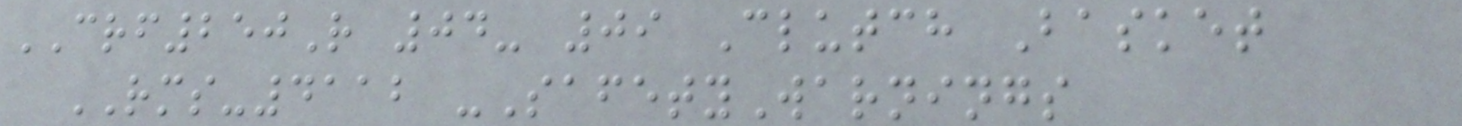CRF250R 04- 09 Clutch Basket
RMS-4112 -SafetyWarnings
